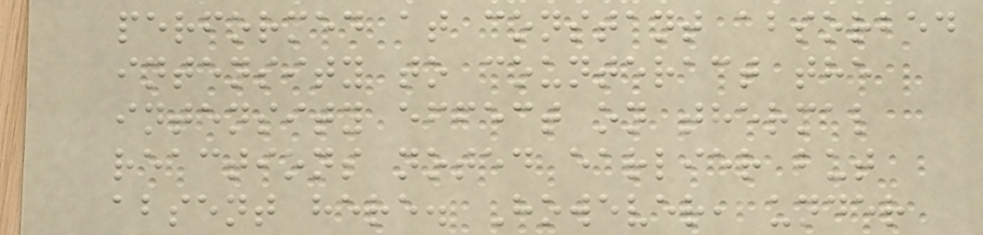performed at constant absorbed
intensity to counteract the
intensity effect on thermal
reactions noted earlier but
absent here. However, under
